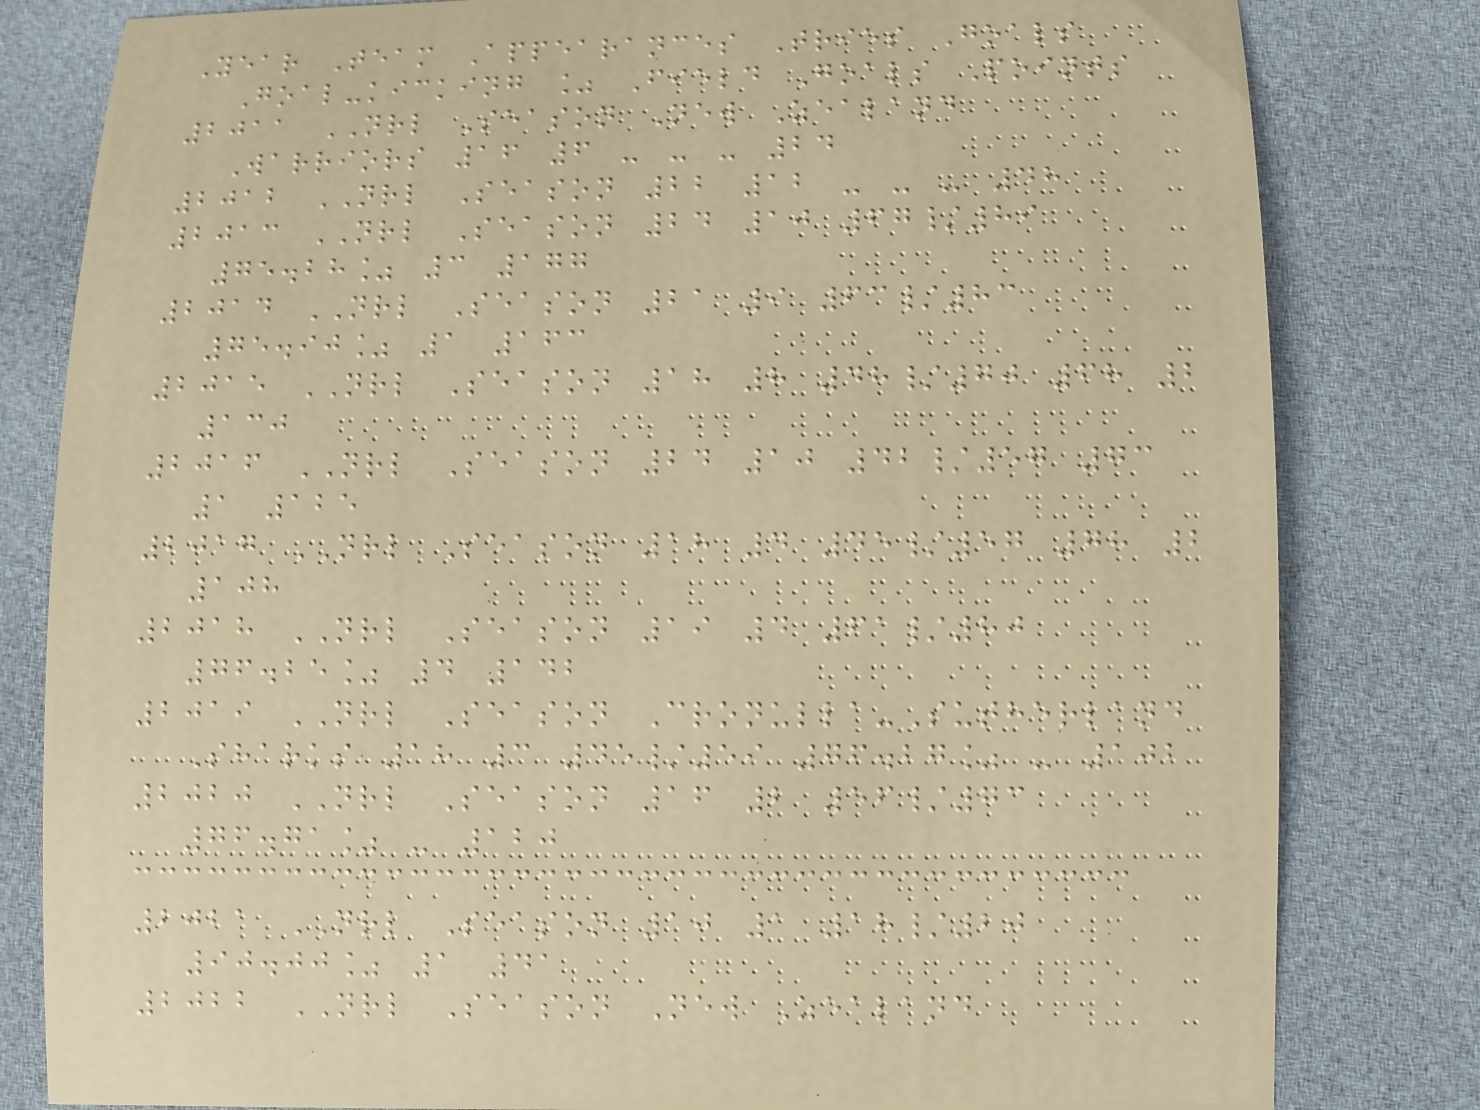Year Team Appearances Tries Goals
Goal-kicking % Field Goals Points
2011 NRL Season New Zealand
Warriors 16 6 - - - 24
2012 NRL Season 22 12 - - - 48
2013 NRL Season 24 10 67/89
75.28% 3 177
2014 NRL Season 21 9 63/83
75.90% 1 163
2015 NRL Season 18 8 48/70 68 2
130
2016 NRL Season 24 10 42/57 73
1 125
2017 NRL Season 18 4 45/57 78 2
108
2018 NRL Season 19 4 61/80
76.25% 4 142
2019 NRL Season Cronulla-Sutherland
Sharks 18 3 45/59 76.27% - 102
2020 NRL Season 16 2 56/73
76.71% - 120
2021 NRL Season 10 1 18/20
90.00% 1 41
2022 NRL Season New Zealand
